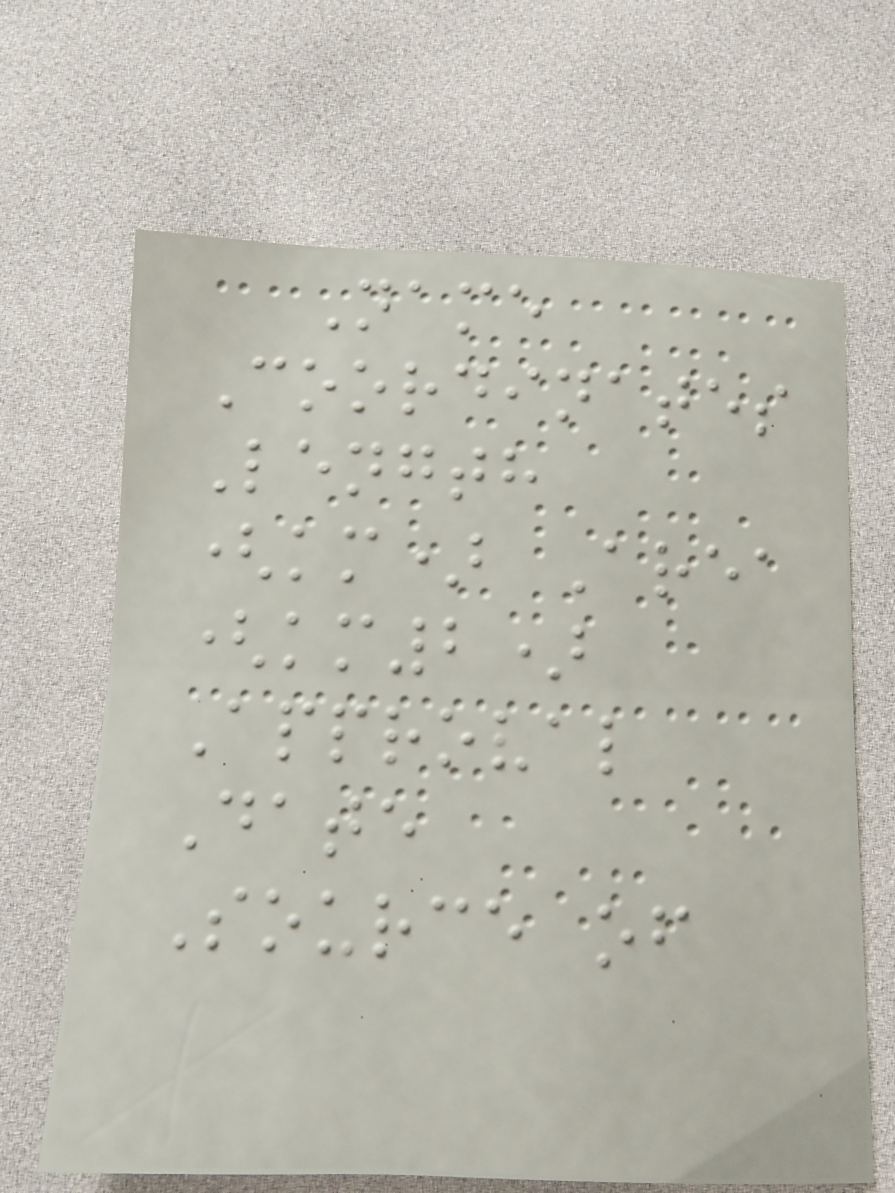Name
Coordinates
Length
(km) Area
(km2)
Approval
Date
Source of
